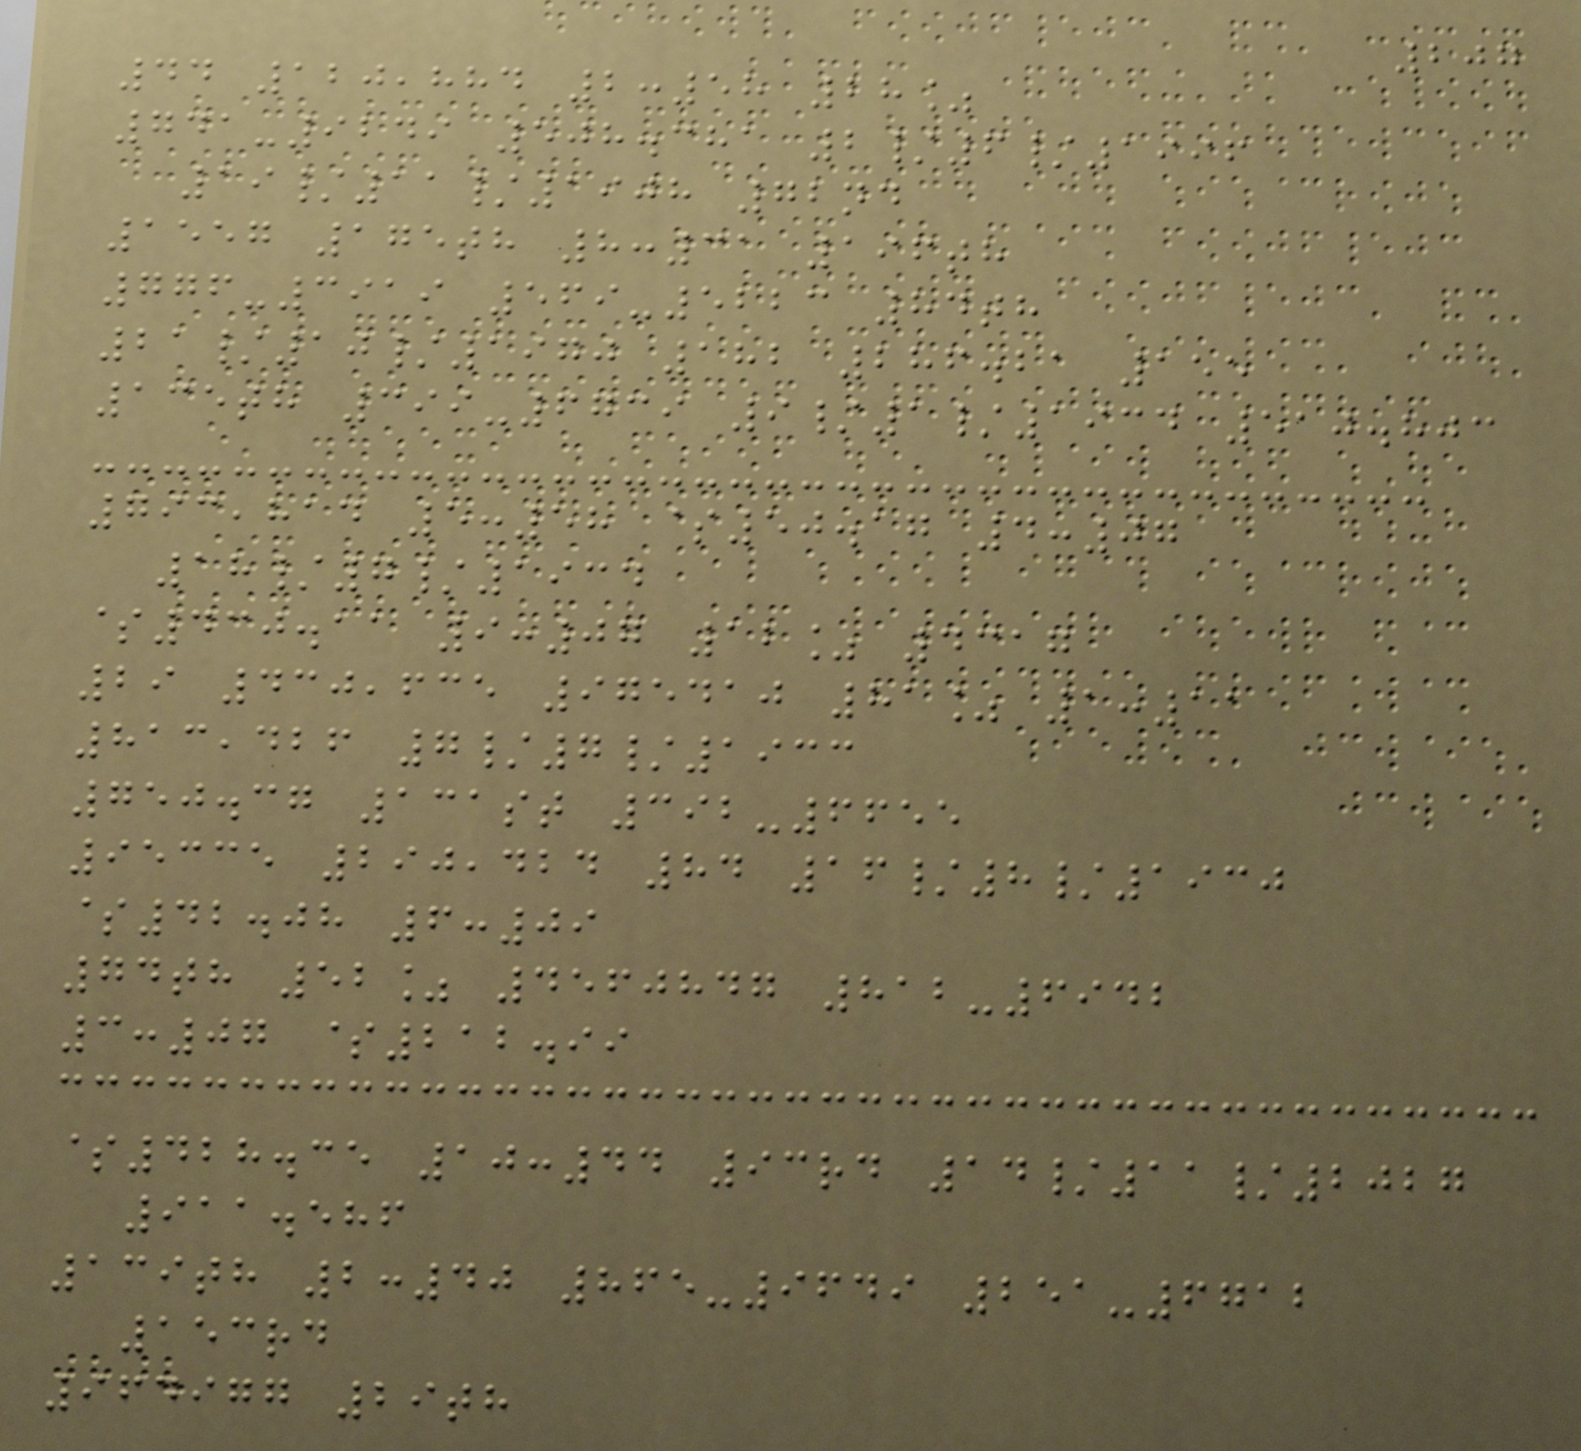207
44 120,884 2:58 28%
741-9249 508.381 2/6/1996
19/11/1908 72nd
1557 175th 8:31 196th
776-3919 569-5223 84th
21/10/1970 182 286.21 155
135th 399-6739 9/1/1934 510.803
793,814 5:58 $50.17 4:07
18/7/1934
$430.11 9:07 12% 4317
29 430,635 975410 81% 1:11
813,426 7/7/1933
750.37 131st 392-6655
95335 290,424 84 16/8/1930
$42.08 6:09
74th 52% 4560847 812-6942
3:07 $212.99
$428.35 10:44 93rd 14/11/2027
911.586
139th 2:40 865-9649 251-6712
153rd
964977 29th
